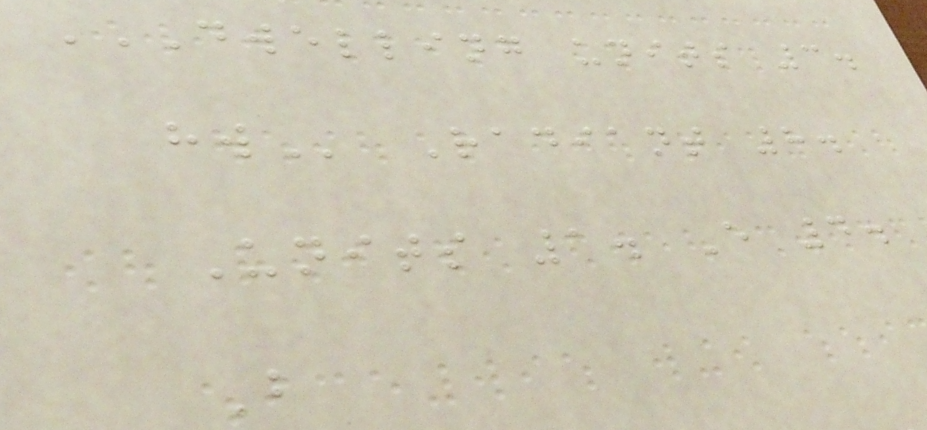DWELLING UNITS 3.
HW Radiant 8.
Units 1. E 4.
B
